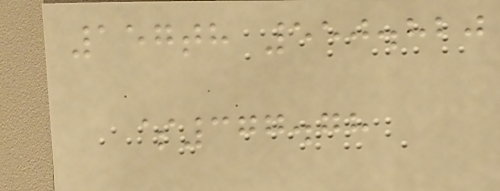157th 550.820
$377.78
